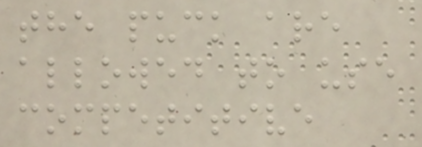the puck are
allowed to use
competitive
